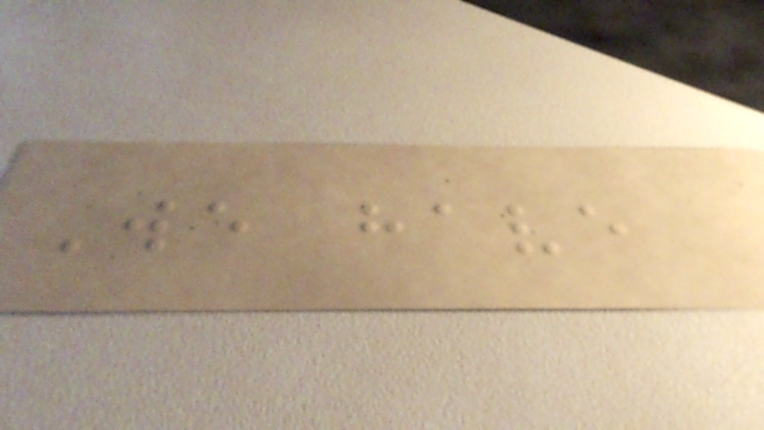We have
